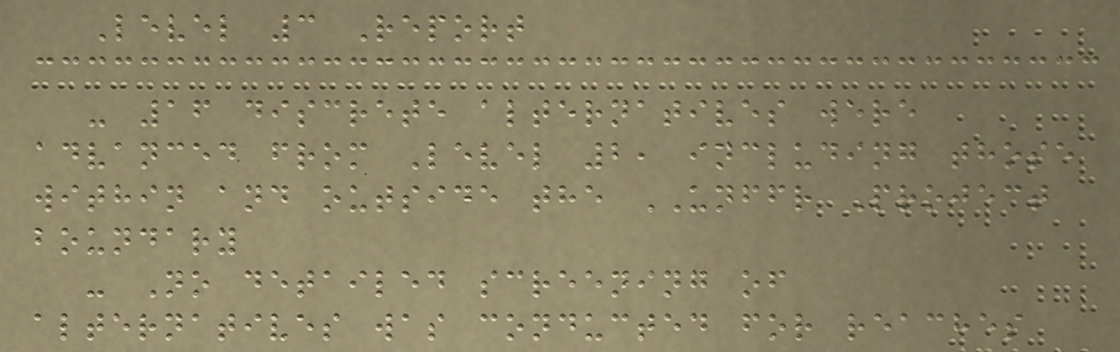Level 3 Report
- 16 discrete alternatives were
advanced from Level 2, including those
within and outside the UNFFR Project
boundary
- No detailed screening of
alternatives was conducted for reaches
